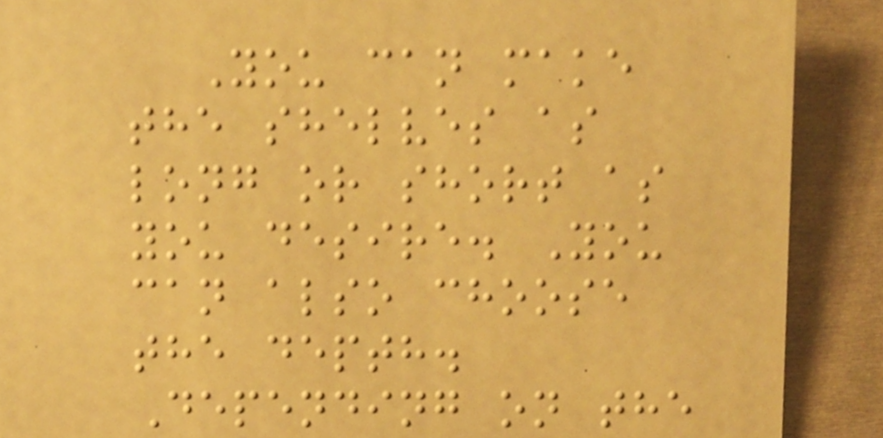You can make
the shelves as
long or short as
you desire. You
can also choose
the depth.
Depending on the
